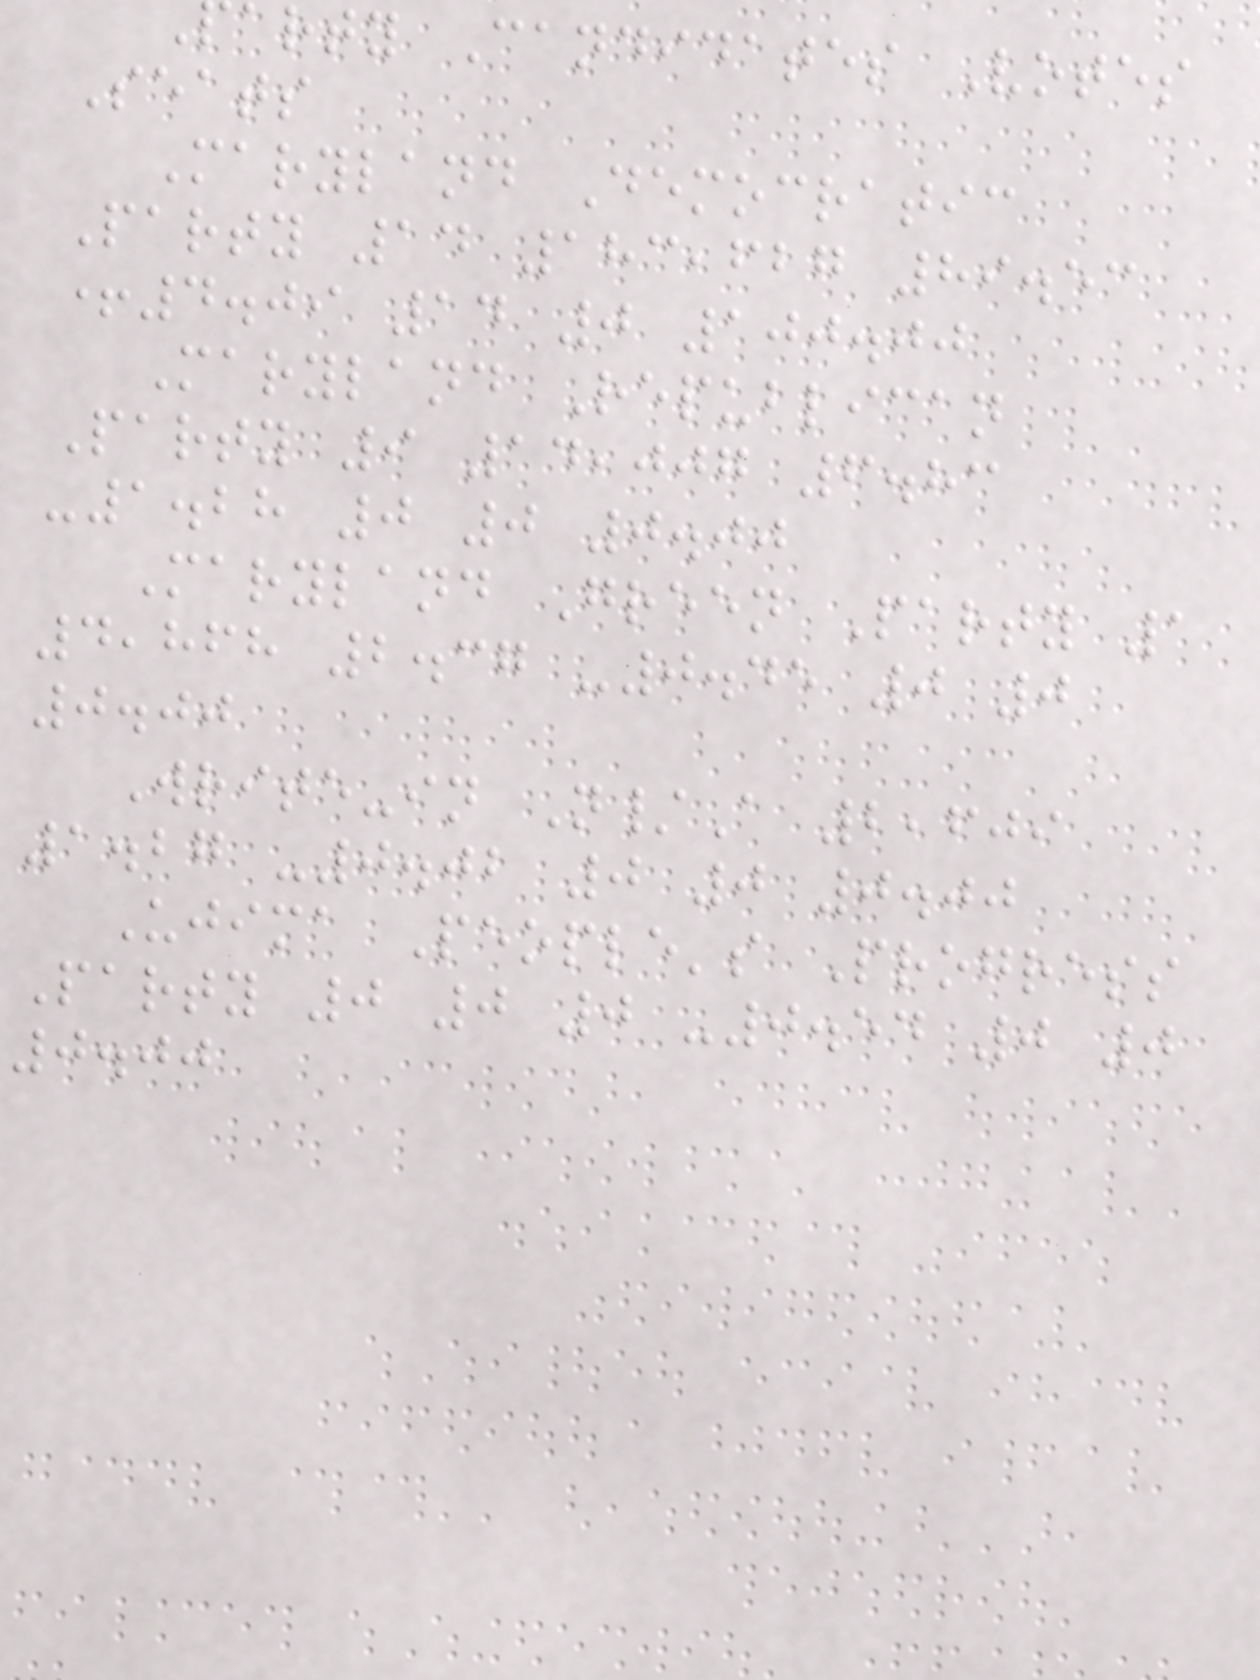arty Candidates Votes
Seats
Maryland Democratic
Party 14 183,627 89.53
+4.09 14 0 100.00
Maryland Republican
Party 9 14,007 6.83
-1.28 0 0 0.00
Maryland Green Party 1
4,868 2.37 -0.45 0 0
0.00
Write-in N/A 2,609
1.27 -0.02 0 0 0.00
Ujima People's Progress
Party 0 0 0 -0.54 0 0
0.00
